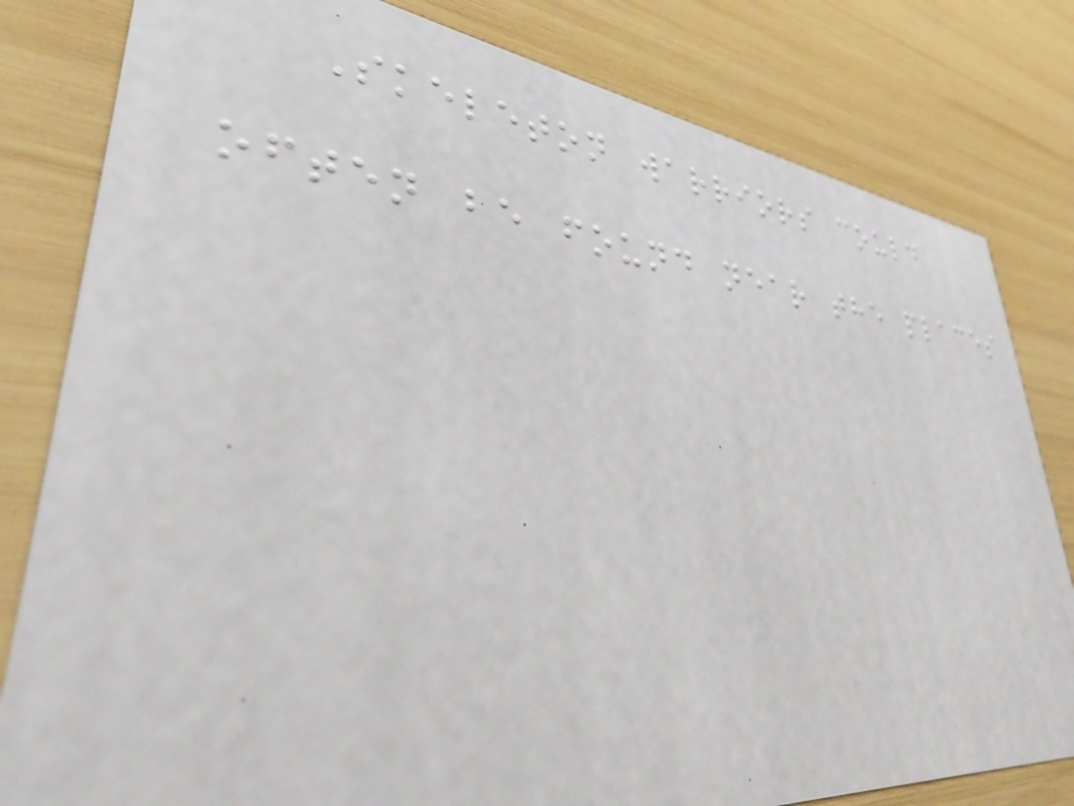Skeleton warriors could
often be found near the places
